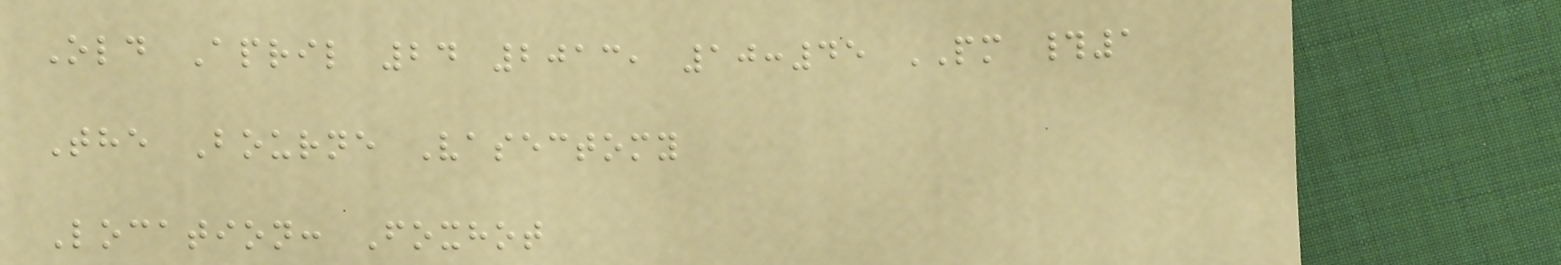Old April 24 2013, 10:45 PM #1
The Bourne Vasectomy
Location: Foxhot
